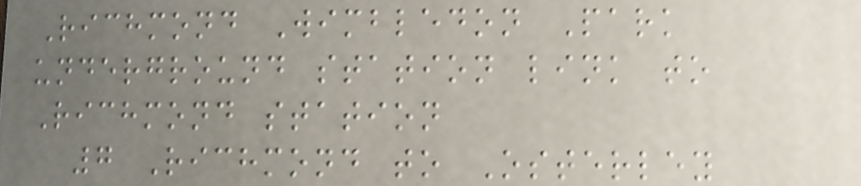Richmond Wimbledon Park
underground station link to
Richmond station
7 Richmond to Osterley
